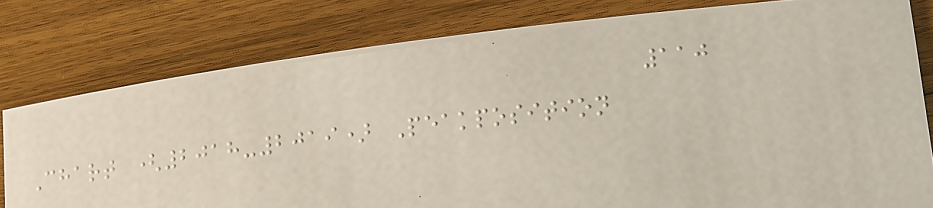110
Chart (2018-2019) Peakposition
